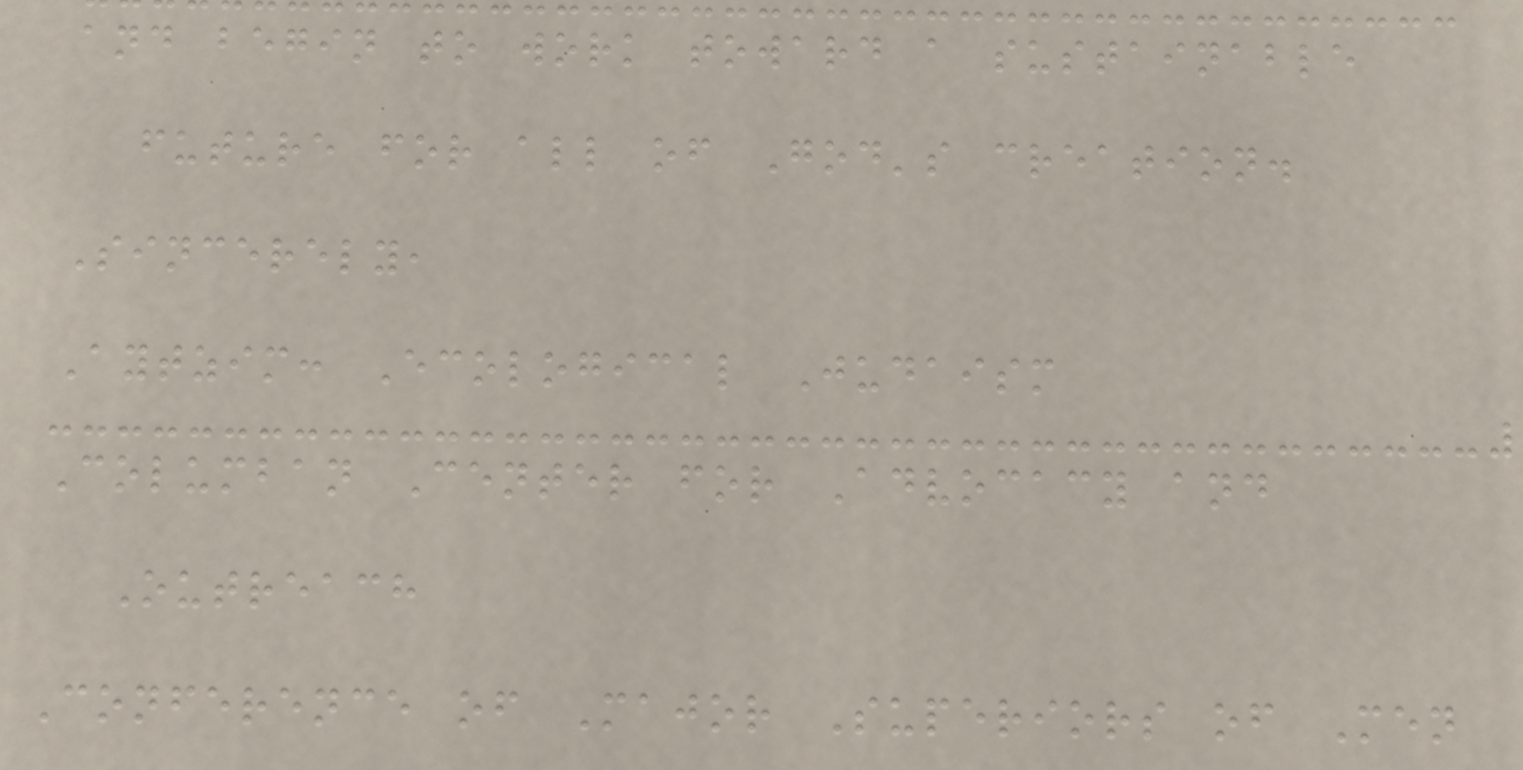and begin to work toward a sustainable
future for all of God's creation.
Sincerely,
Aytzim: Ecological Judaism
Columban Center for Advocacy and
Outreach
Conference of Major Superiors of Men
